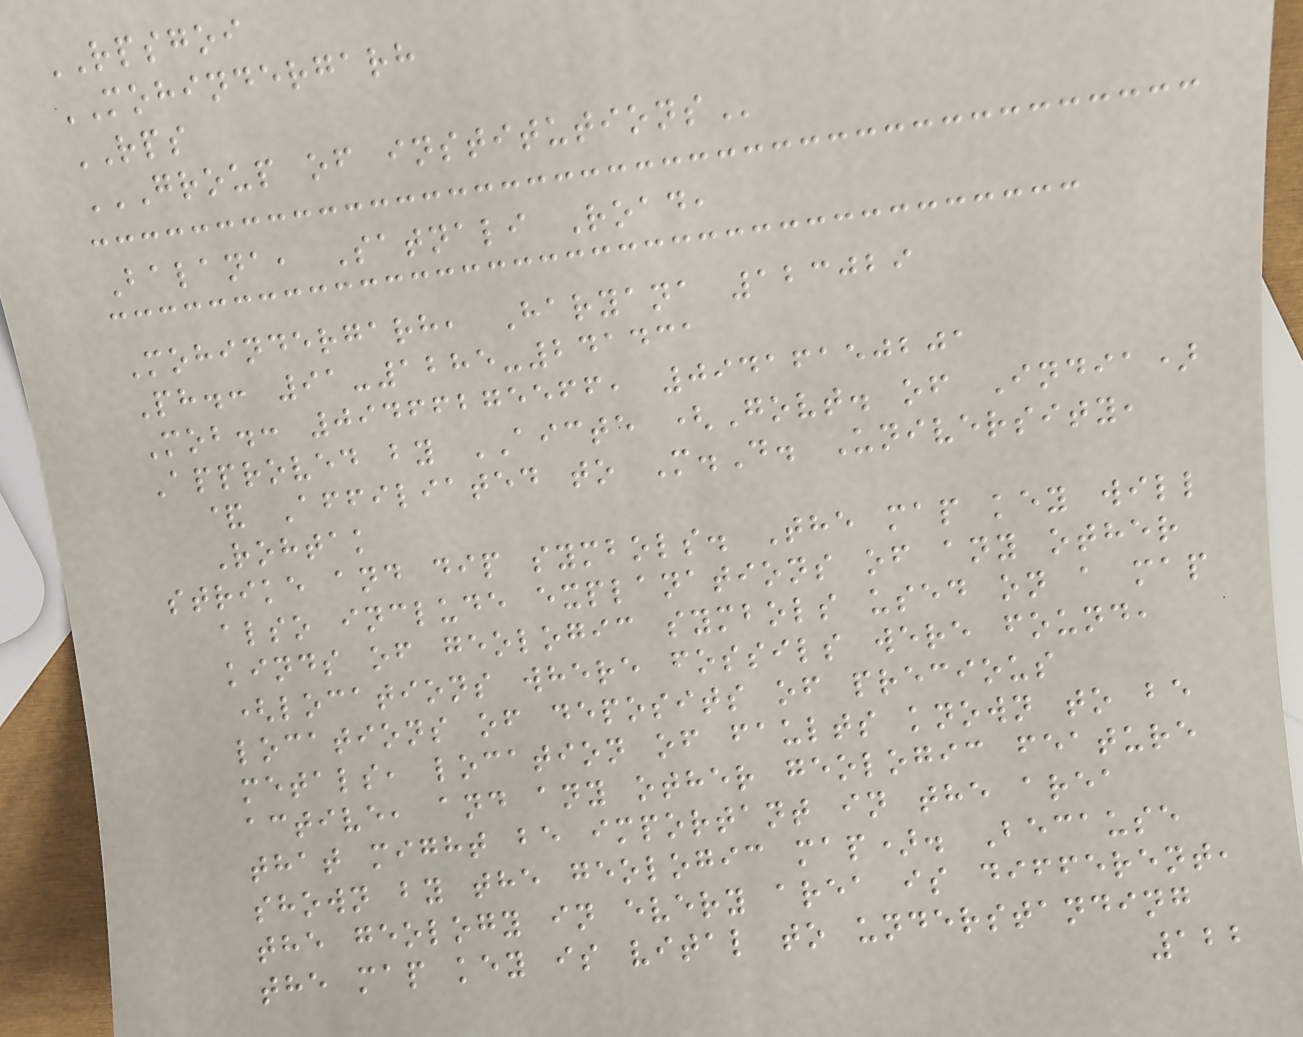RPSGOI
MOHINDERGARH
RPS
GROUP OF INSTITUTIONS
Balana, Satnali Road,
Mohindergarh, Haryana 123029
Ph.: 91-1285-241431
Mob.: 09466275566, 09416150201
Approved by AICTE (Govt. of India)
& Affiliated to M.D. University,
Rohtak
strike and dip symbols. The map key will
also include explanations of any other
kinds of geologic symbols used on a map
(locations where fossils were found,
locations of deposits of precious
metals, location of faults known to be
active, and any other geologic feature
that might be important in the area
shown by the geologic map). Because
the geology in every area is different,
the map key is vital to understanding
122
